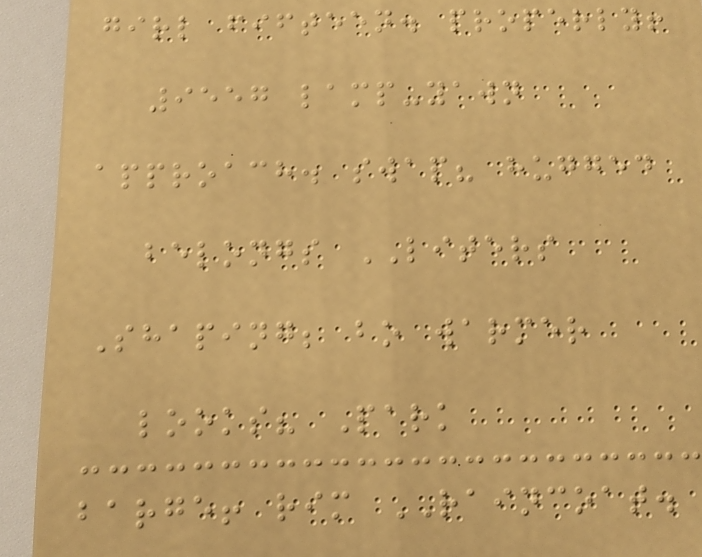girl fifteen. properly!
9557 lamp-yawn
approach. swap? hugged
belongs LITERS
Shaping; bo warmer
looks? Park
barge! rim RAINCOAT.
